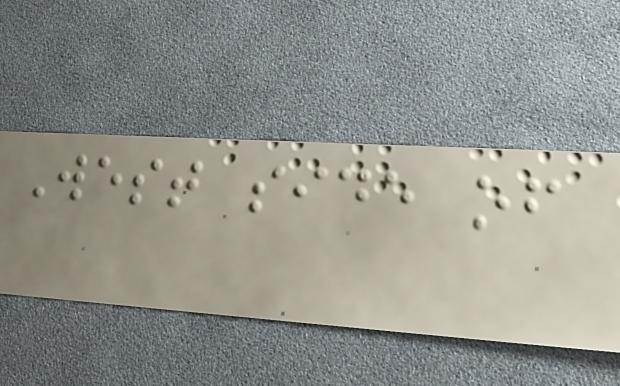West side of
